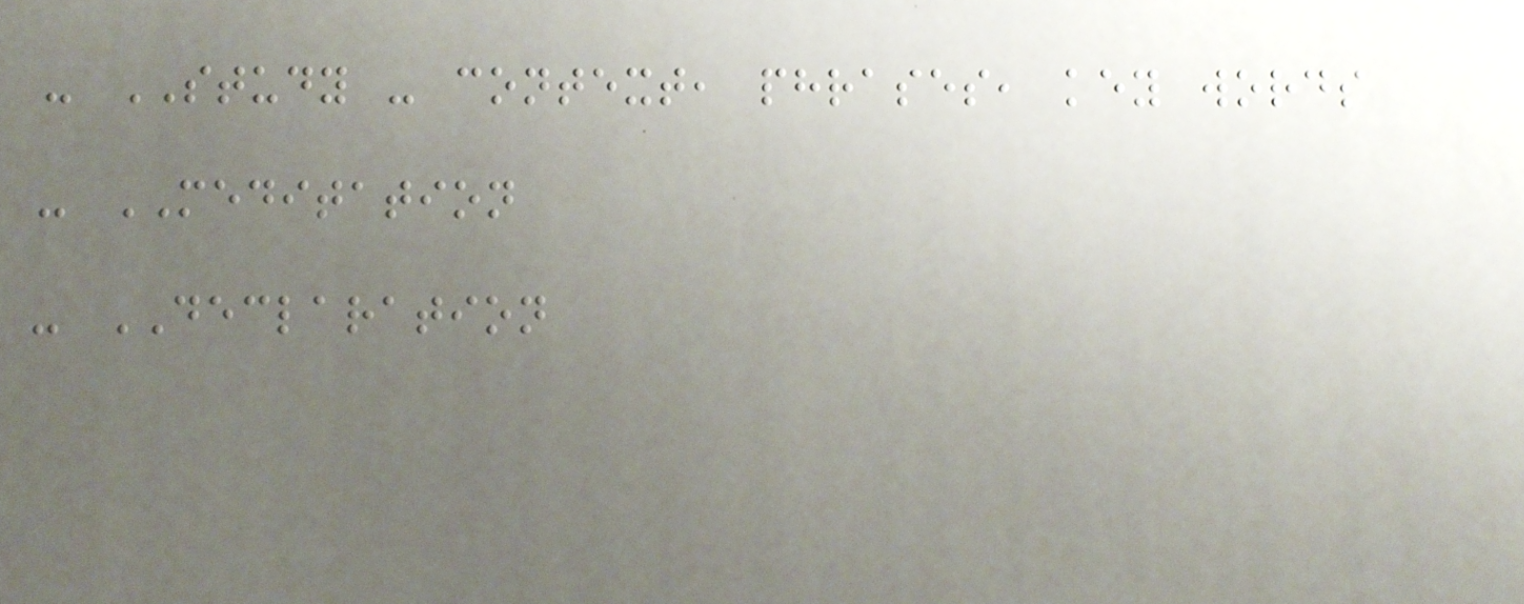- STUDY - context, phrases, key words
- MEDITATION
- DECLARATION
